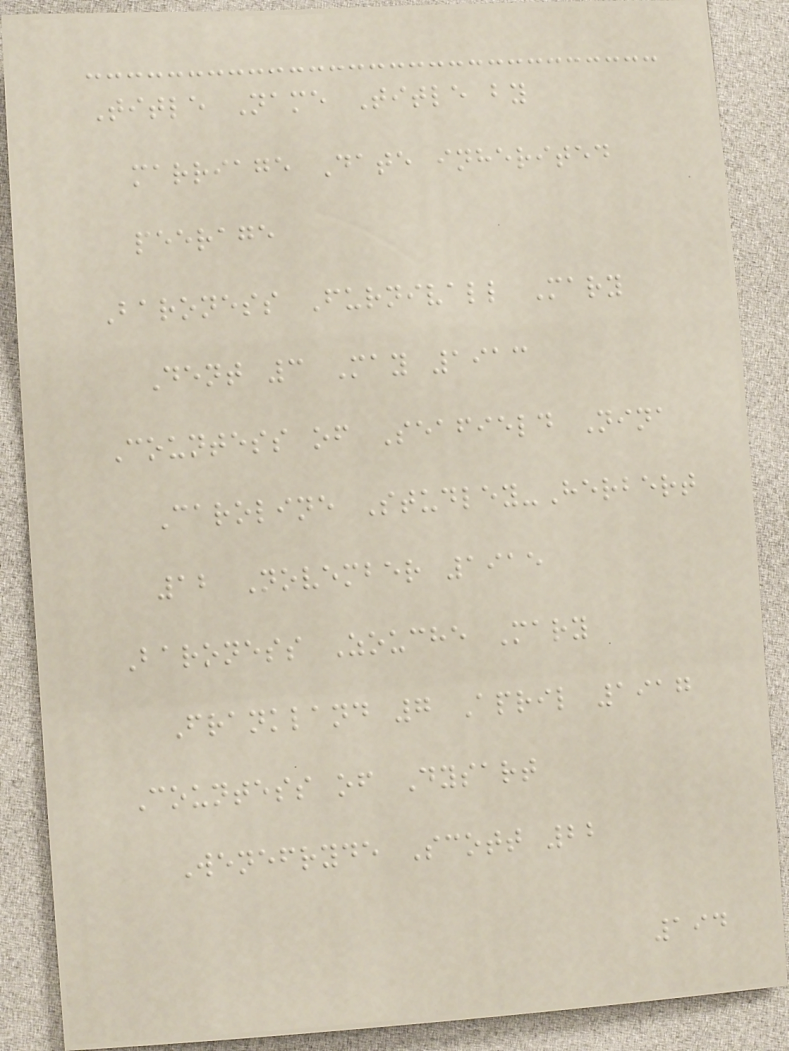Title Name Title by
marriage Date inherited
peerage
Baroness Furnivall Mary
Dent 3 May 1913
Countess of Seafield Nina
Caroline Studley-Herbert
12 November 1915
Baroness Zouche Mary
Frankland 7 April 1917
Countess of Dysart
Wenefryde Scott 22
194
